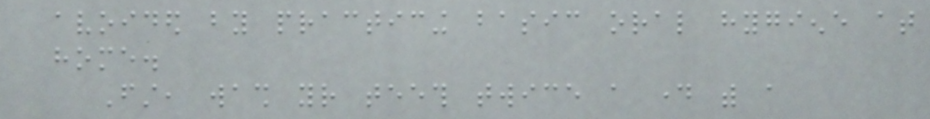avoided by practicing basic oral hygiene at
home.
First, wash your teeth twice a day with a
